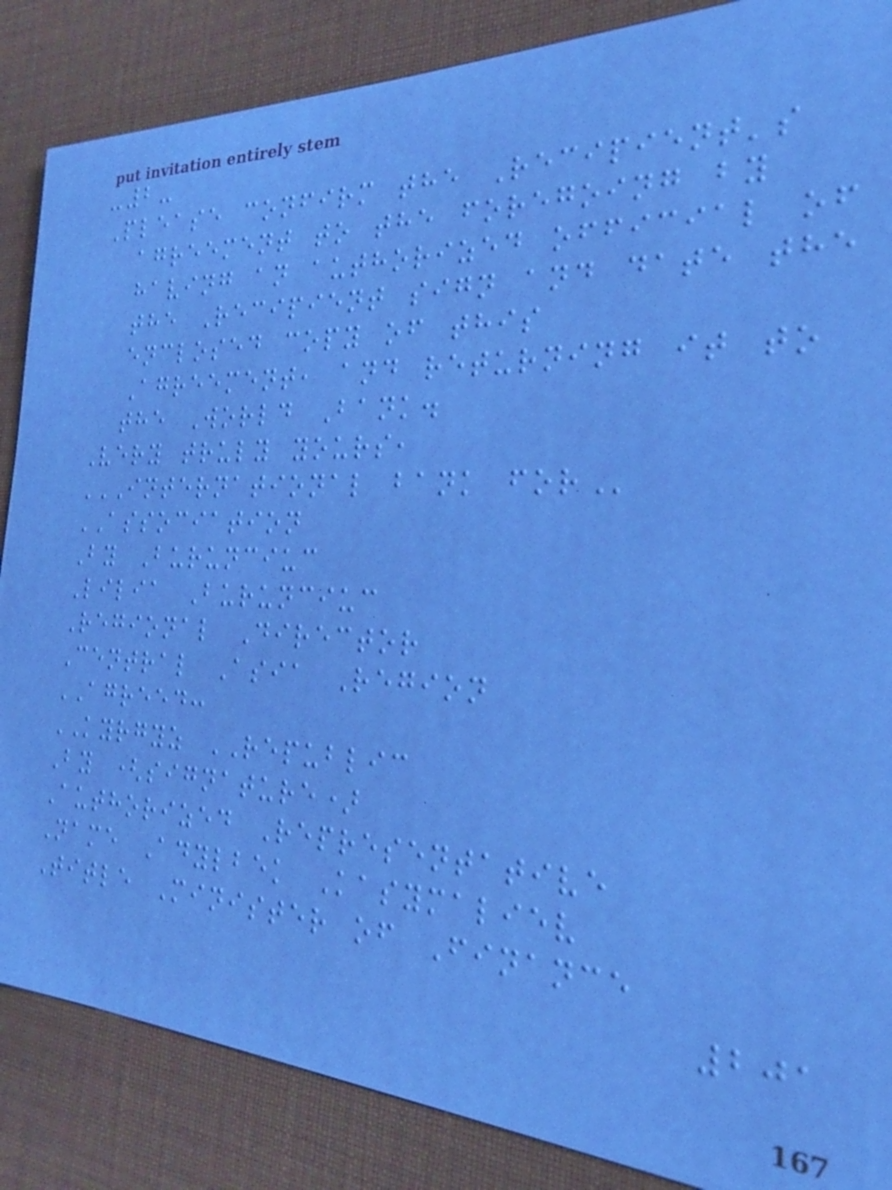-2-
Please confirm the Recipient's
agreement to the foregoing by
having an authorized official of
the Recipient sign and date the
enclosed copy of this
Agreement, and returning it to
the World Bank.
Very truly yours,
INTERNATIONAL BANK FOR
ASSOCIATION
By Burunciuc
Lilia Burunciuc
Regional Director
Central Asia Region
AGREED:
KYRGYZ REPUBLIC
By (signature)
Authorized Representative
Name Adylbek Kasymaliev
Title Minister of Finance
201
